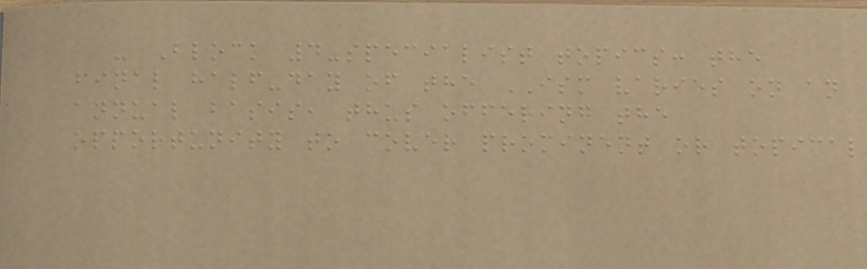- Block 4-specialist topics: the
final half-day of the ISM varies on an
annual basis, thus offering the
opportunity to cover prominent or topical
